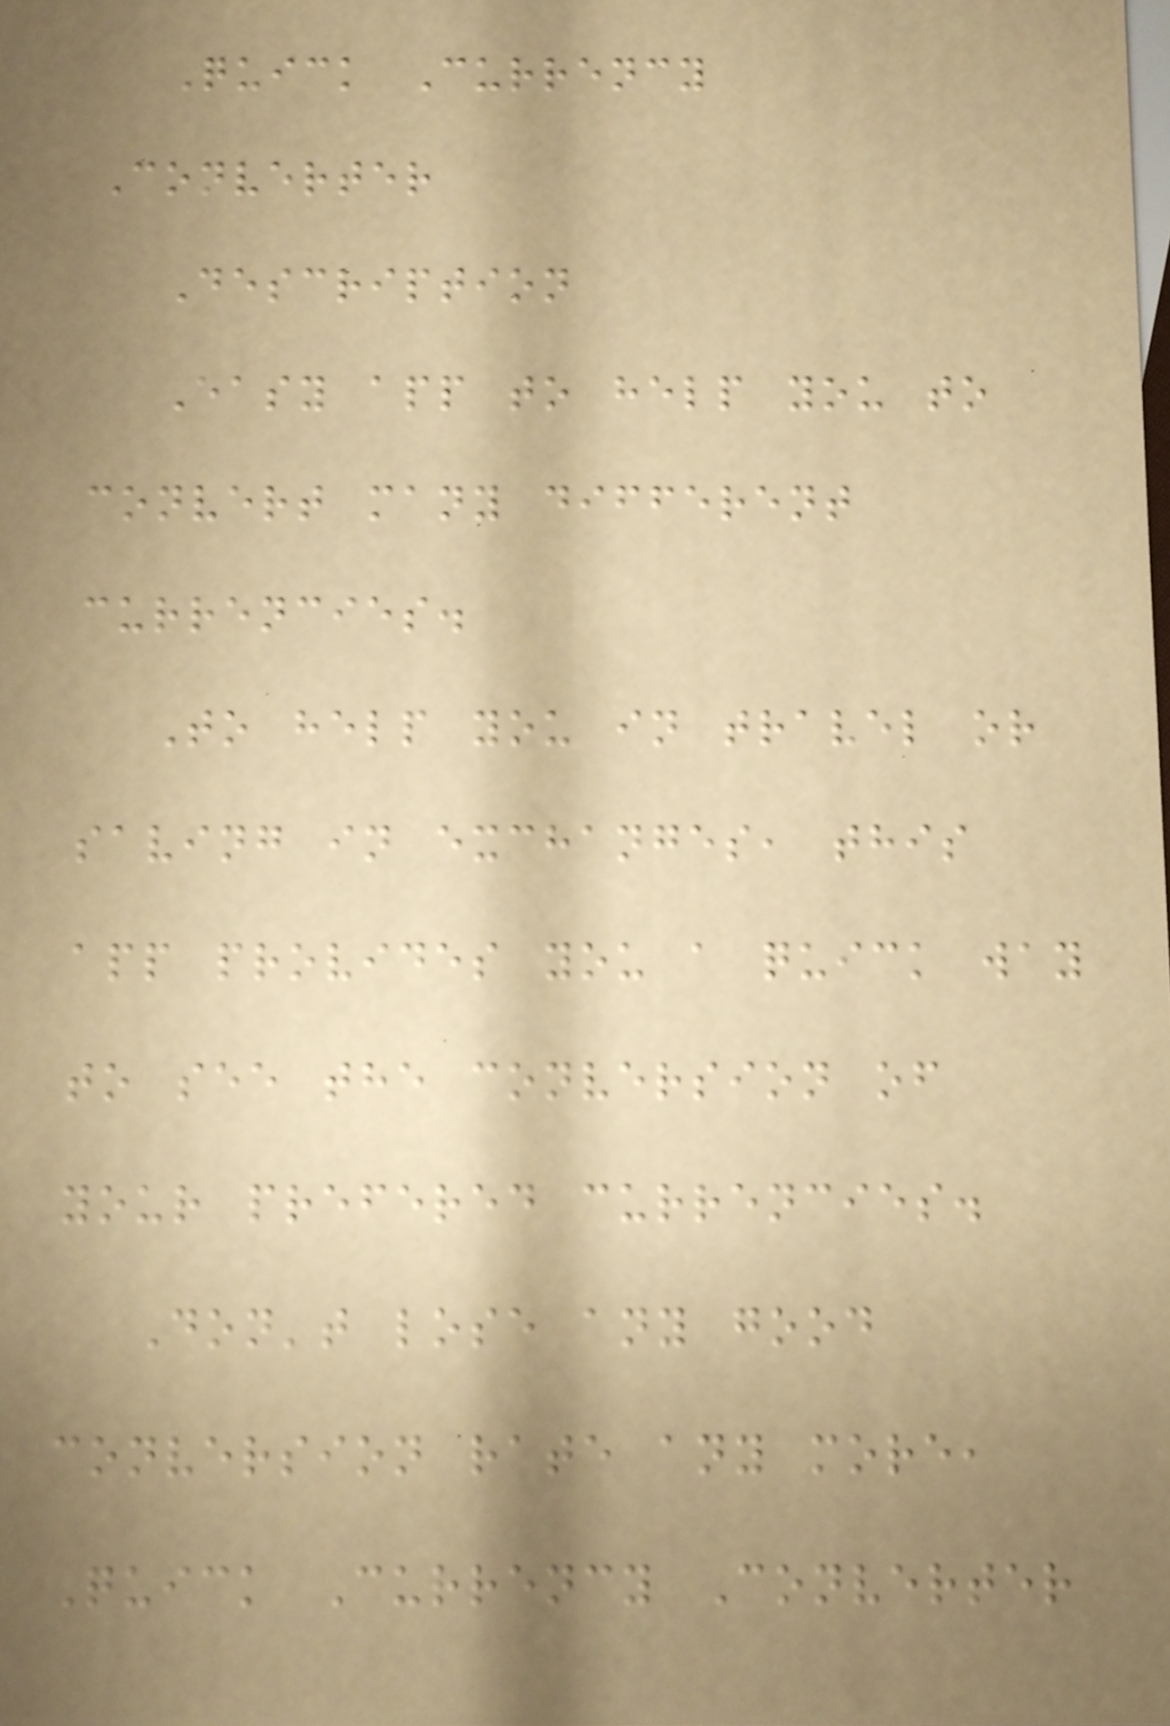Quick Currency
Converter
Description
Easy app to help you to
convert many different
currencies.
To help you in travel or
saving in exchanges, this
app provides you a quick way
to see the conversion of
your prefered currencies.
Don't lose any good
conversion rate any more,
Quick Currency Converter
